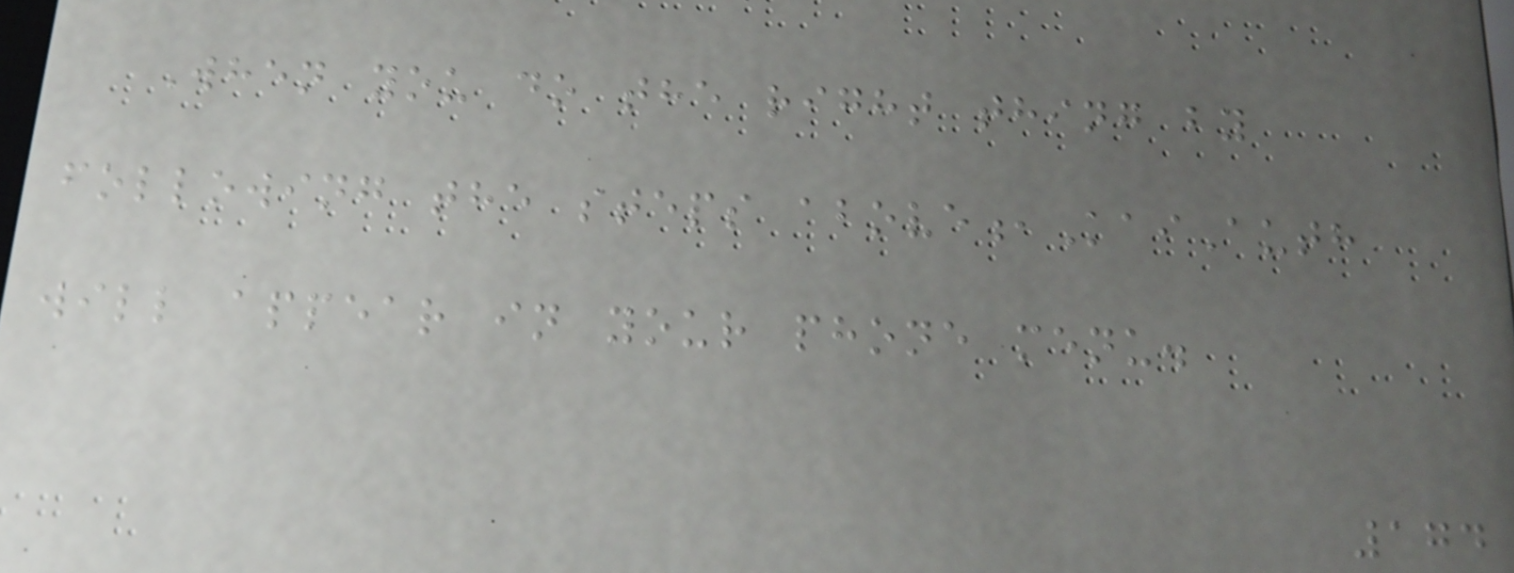When you do the right thing by
following the steps above,KaiAuth
will appear in your phone menu.
174
